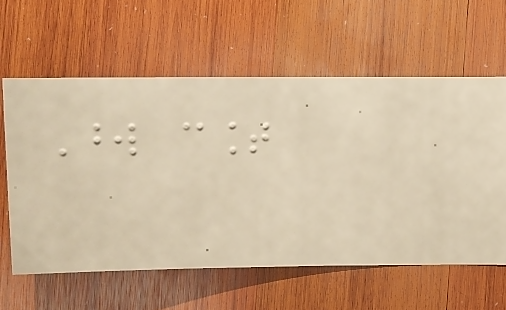Word count
